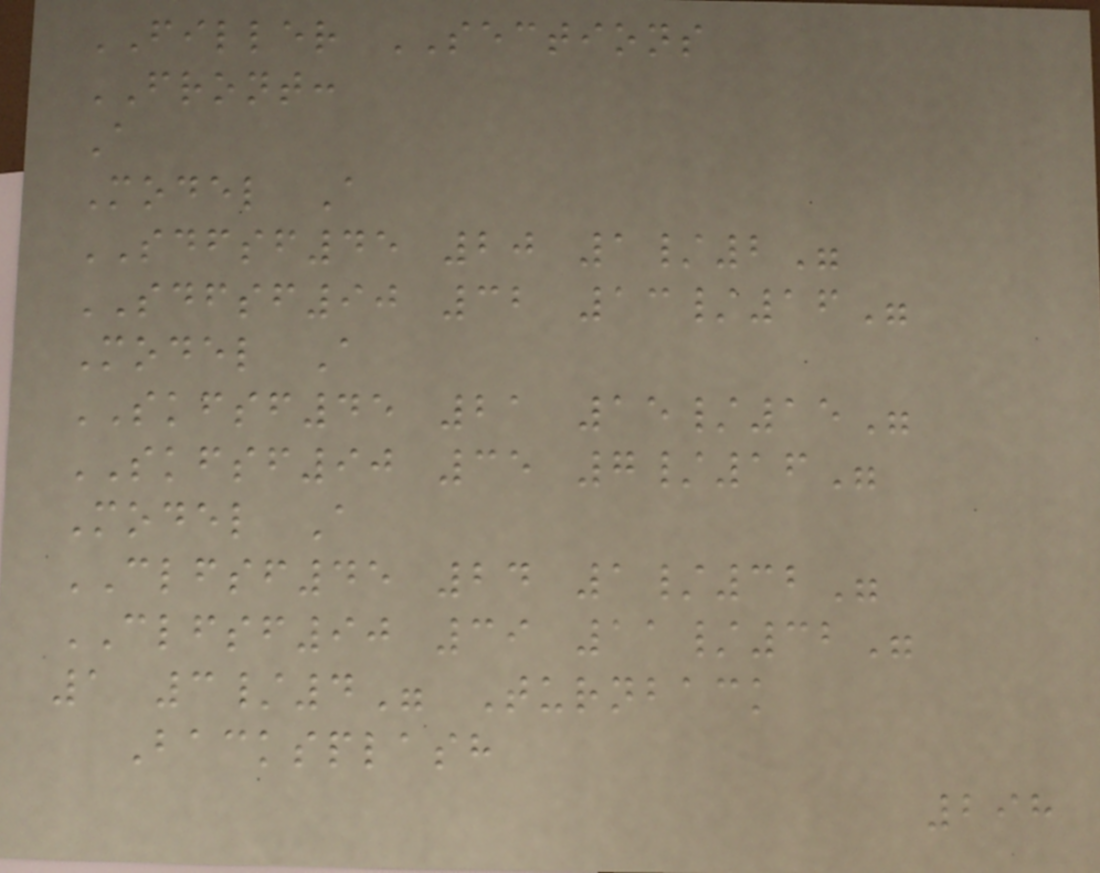FILLER SECTIONS
FRONT:
A
Model A
SDFSF45 20 1/2"
SDFSF90 32 13/16"
Model A
SKFSF45 21 15/15"
SKFSF90 35 7/16"
Model A
CLFSF45 24 1/32"
CLFSF90 39 11/32"
1 3/4" Turnback
Backsplash
298
